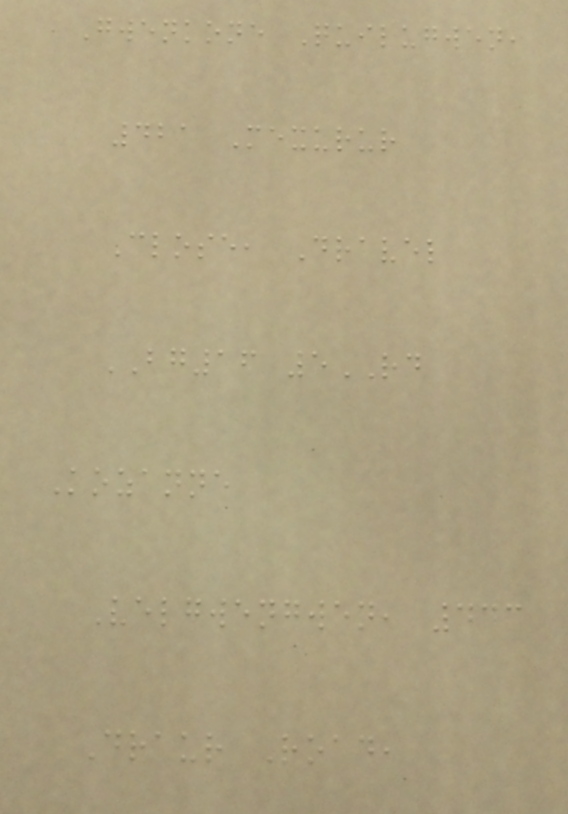Gwenkone Quilugwen,
421 Mexurur
Close, Dravel
BG16 5RD
Kozanne
Velgwengwen, 433
Draur Road,
